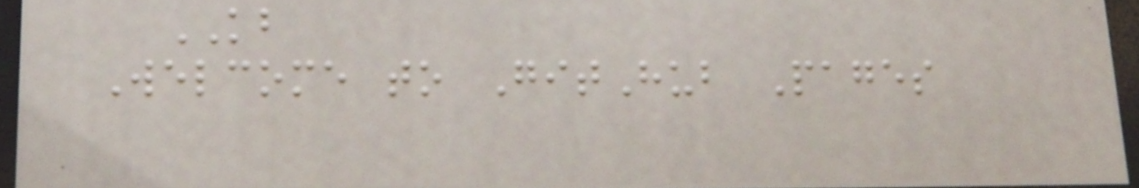KB
Welcome to GitHub Pages
